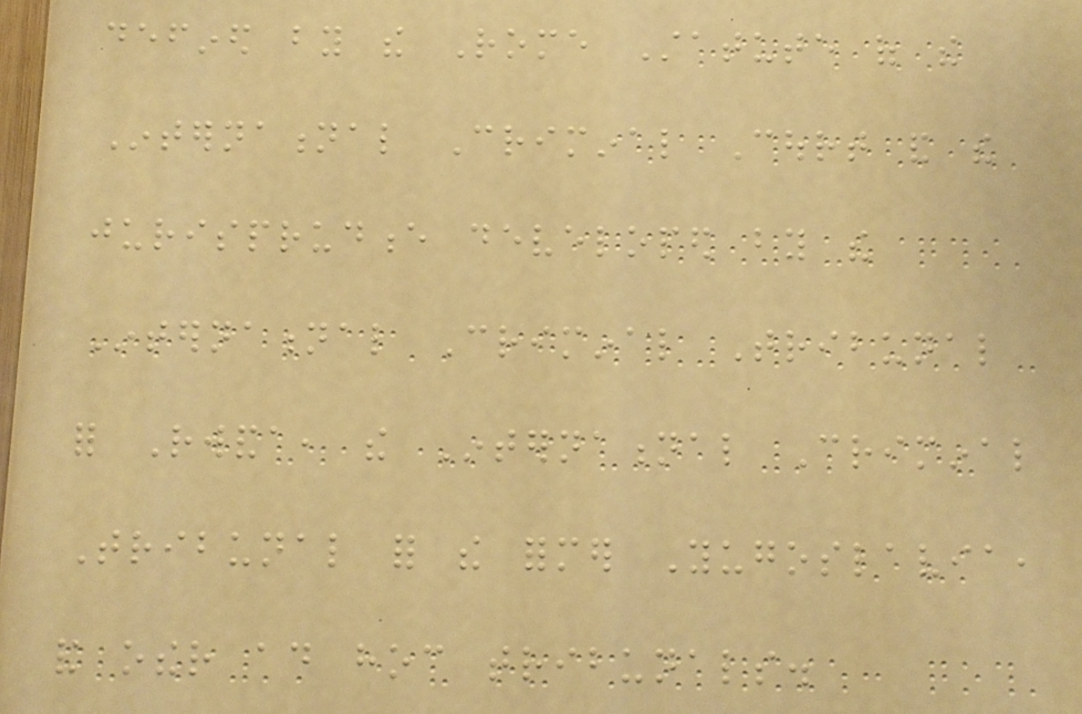defined by the Rome Statute of the
International Criminal Court and the
jurisprudence developed by the
International Criminal Tribunal
for Rwanda, the International Criminal
Tribunal for the former Yugoslavia,
and other ad hoc tribunals.
